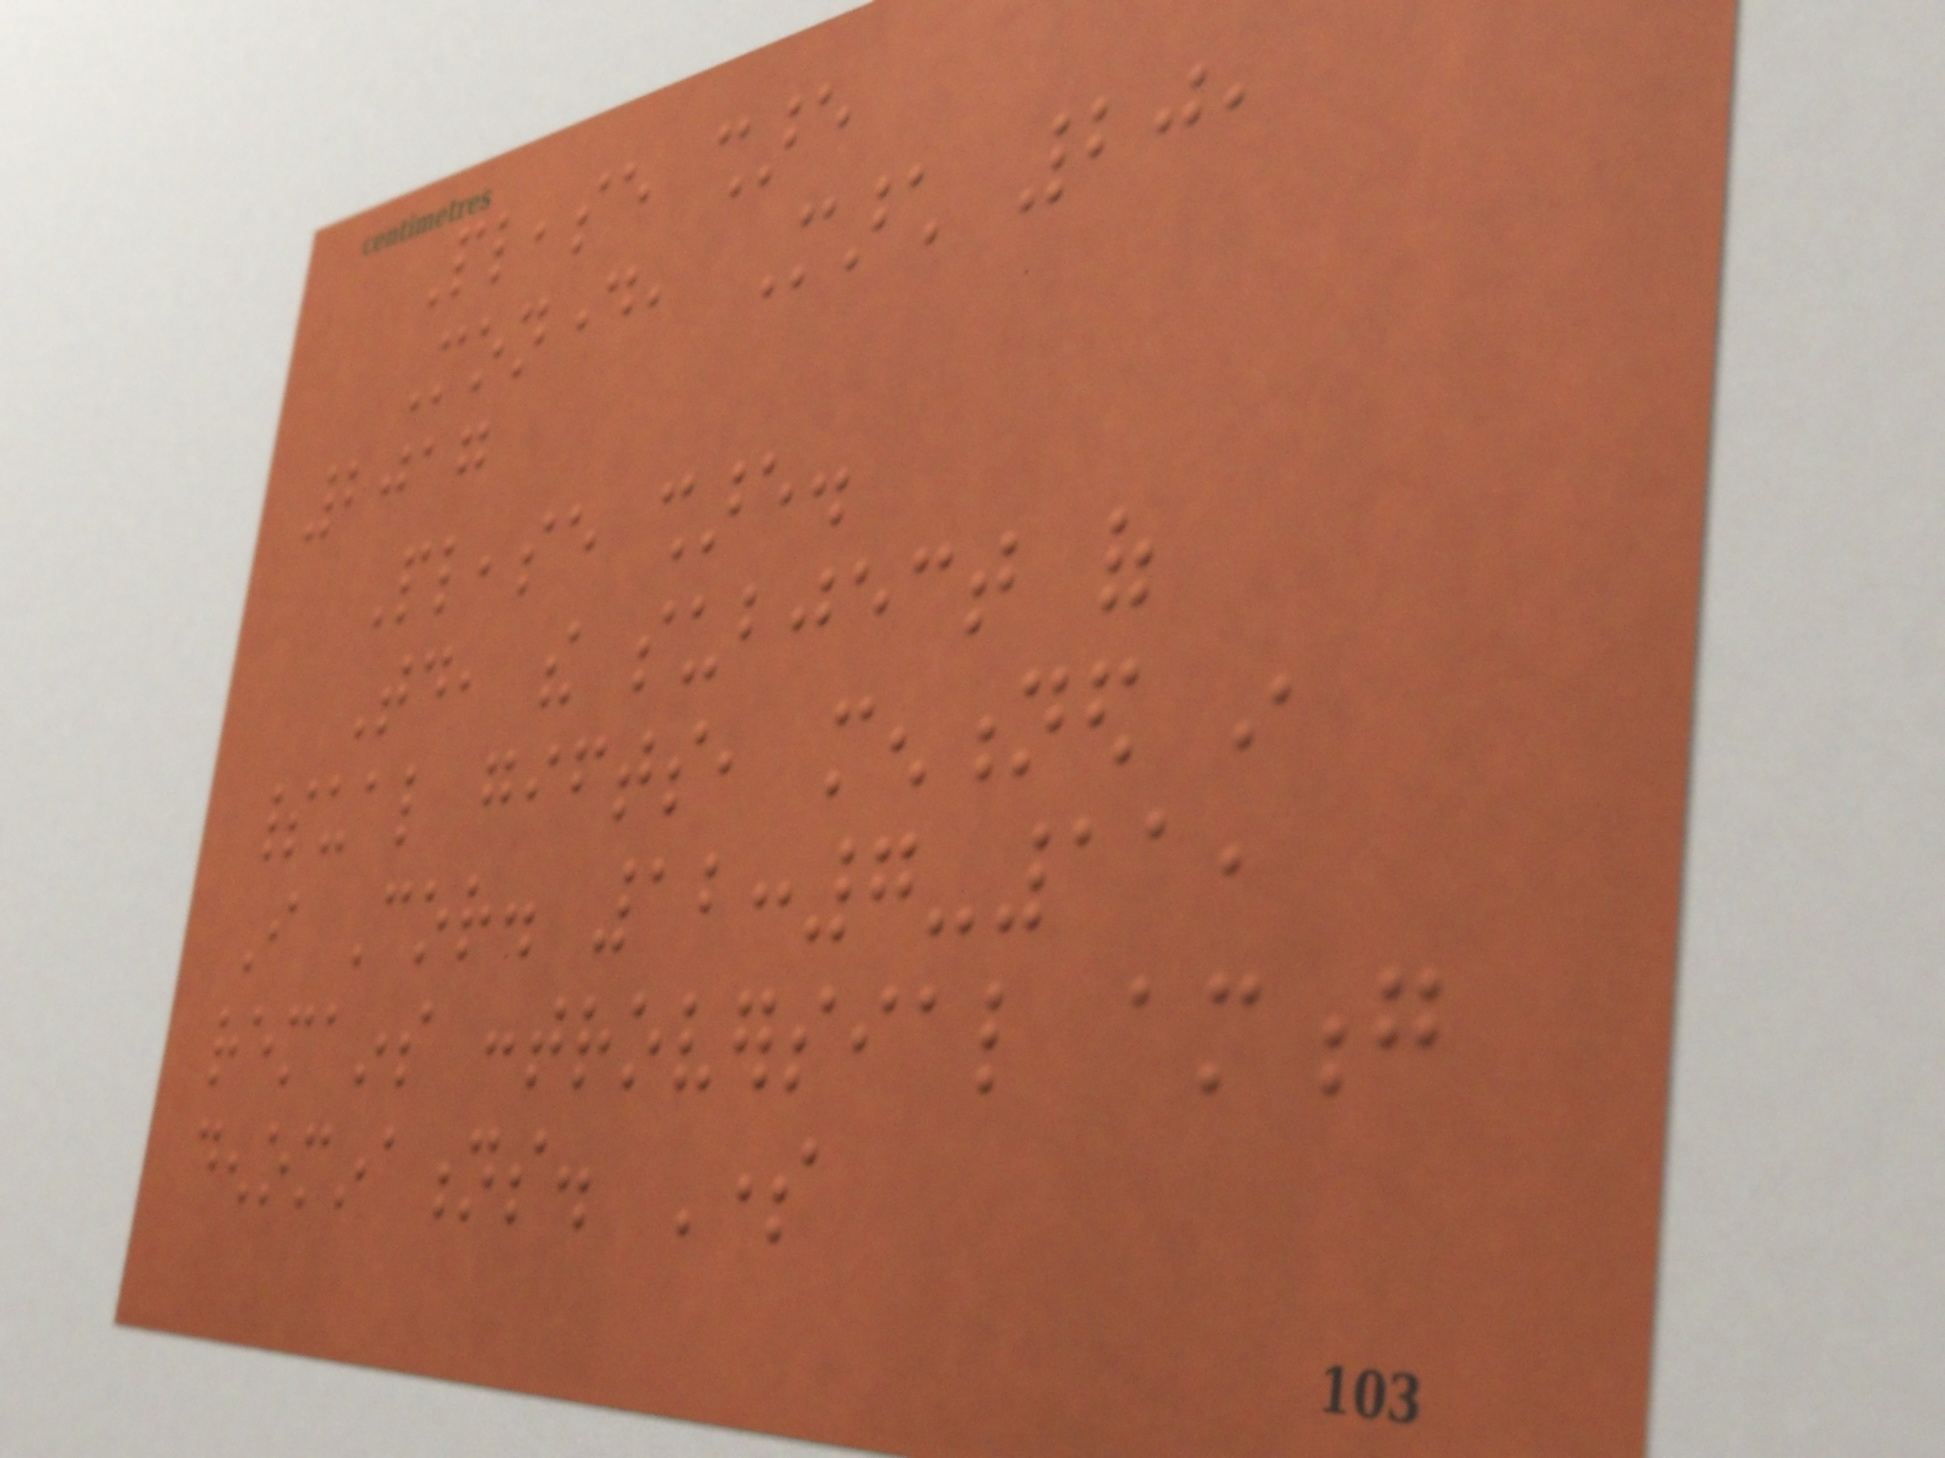Please share
Monday, March 20,
2017
Please share.
Today, the subject of
spiritual gifts, mentioned in
I Cor. 12:7-11,
remains controversial among
denominations. Some
